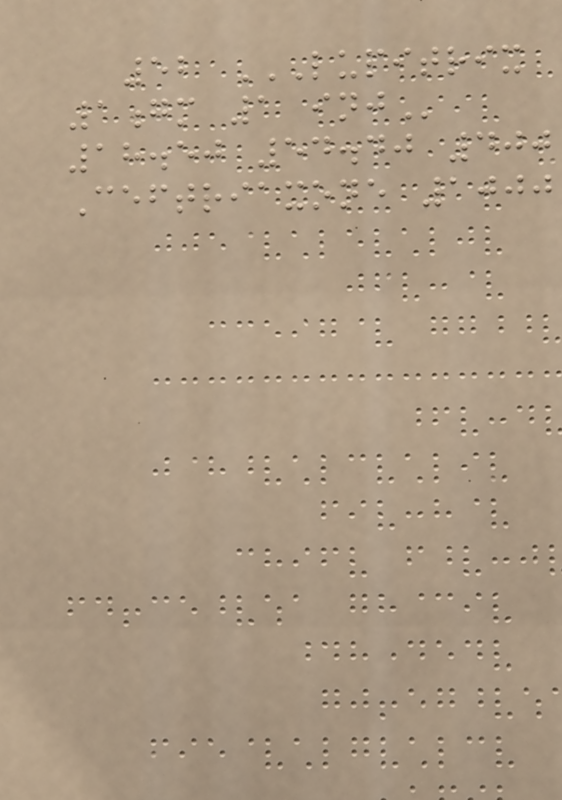52 LUPITRIX
1GM 1 INJ
18.50 54.40 400
Ceftriaxone 1000
